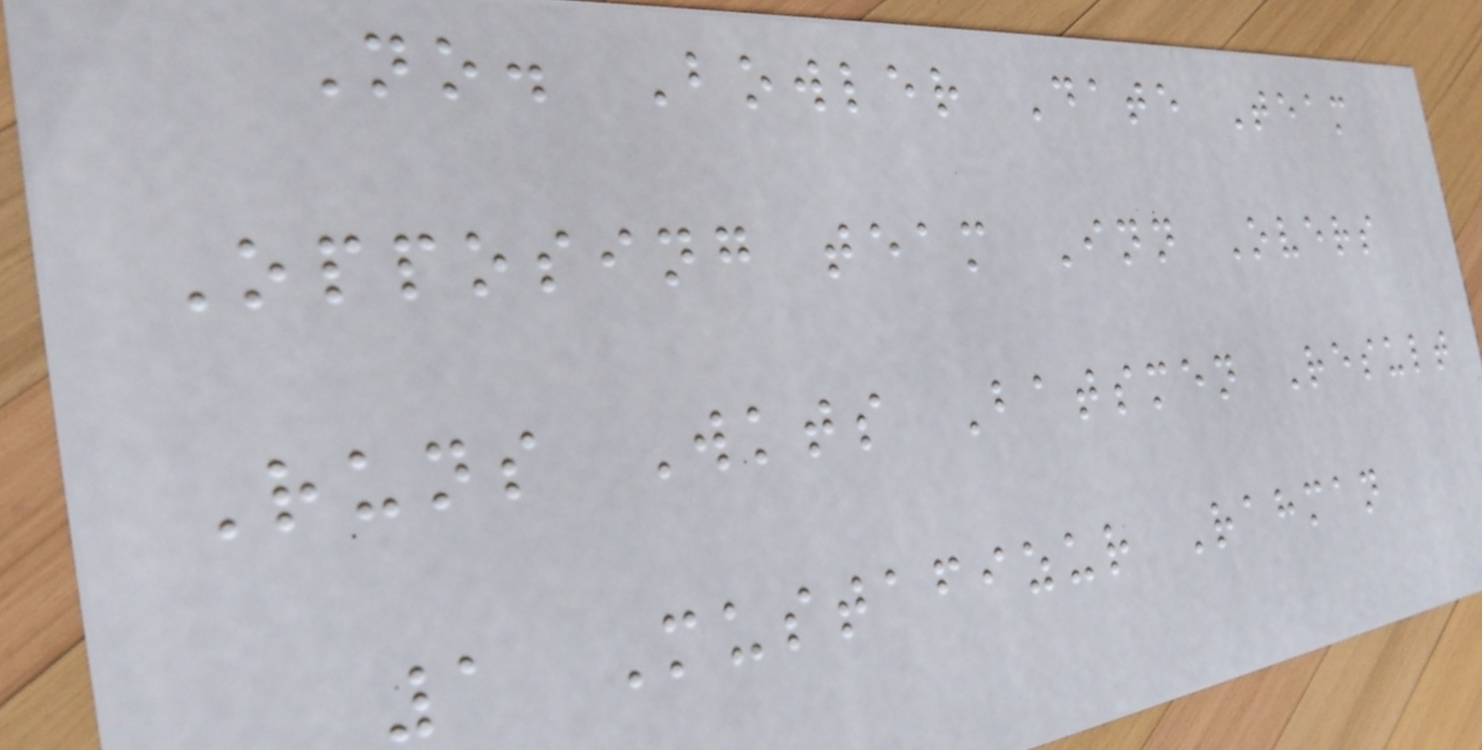No. Bowler Date Team
Opposing team Inn Overs
Runs Wkts Batsmen Result
1 Mustafizur Rahman
